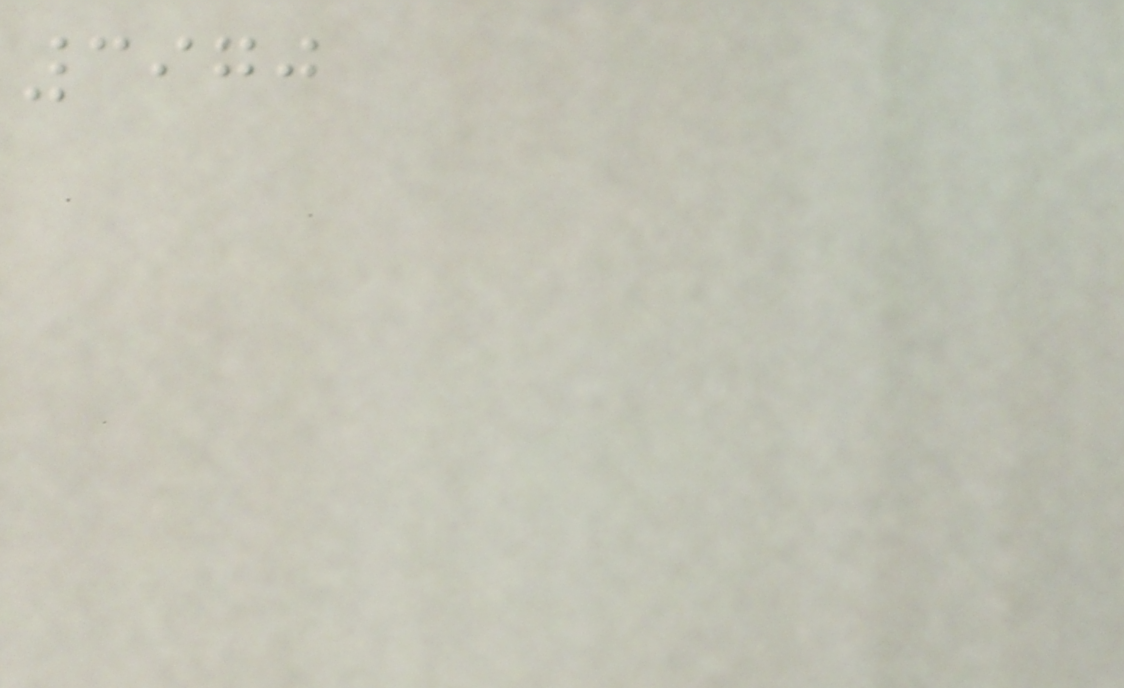3970
